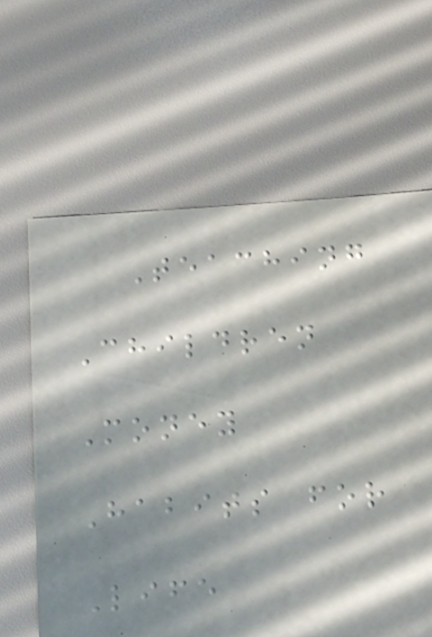Teaching
Children
Money
Habits for
Life
